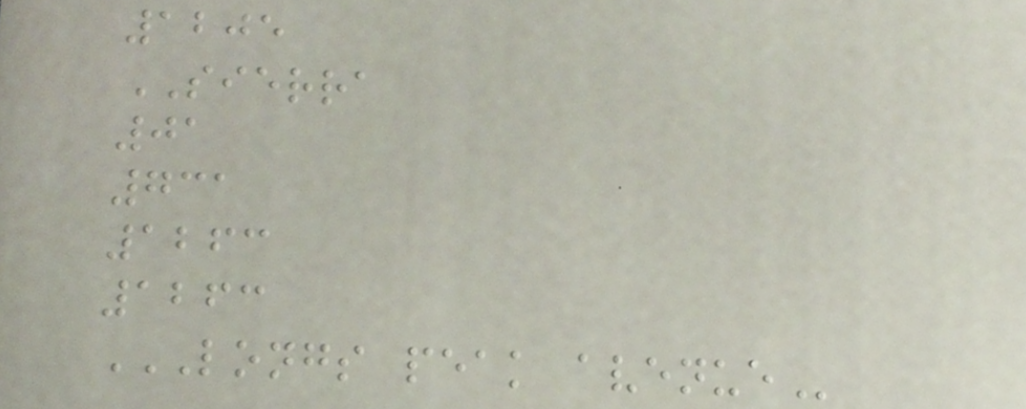1205
SIERRA
01
731
1263
1263
LONGS PEAK AVENUE
